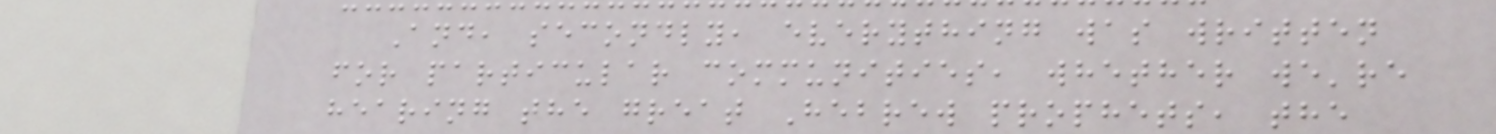And, secondly, everything was written
for particular communities, whether we're
hearing the great Hebrew prophets, the
